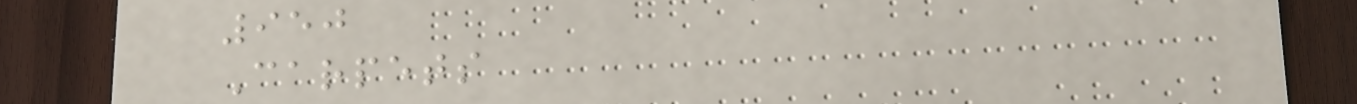950
Carpets
